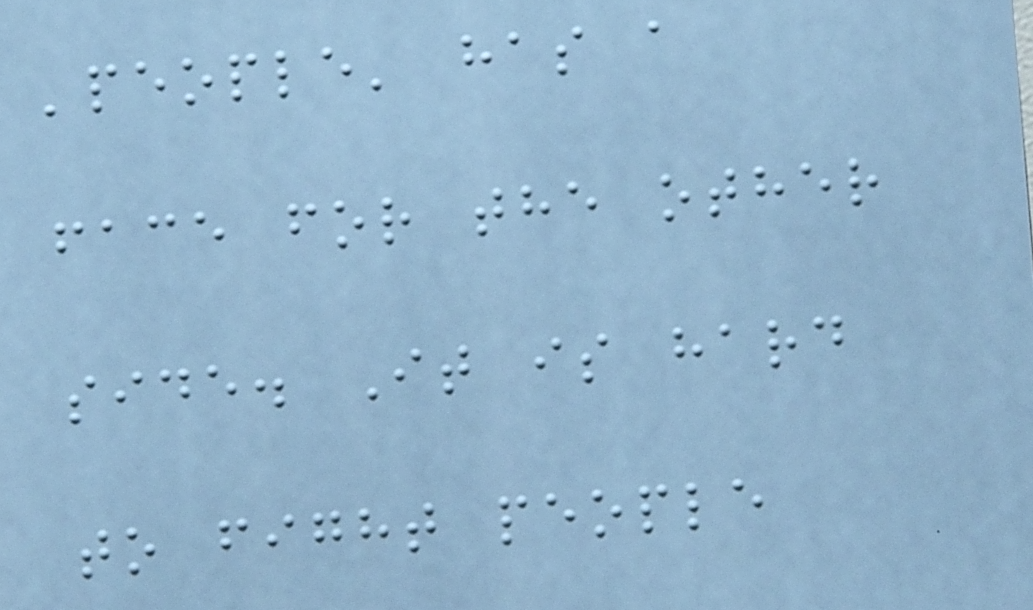'people' has a
face for the other
side. It is hard
to fight people
